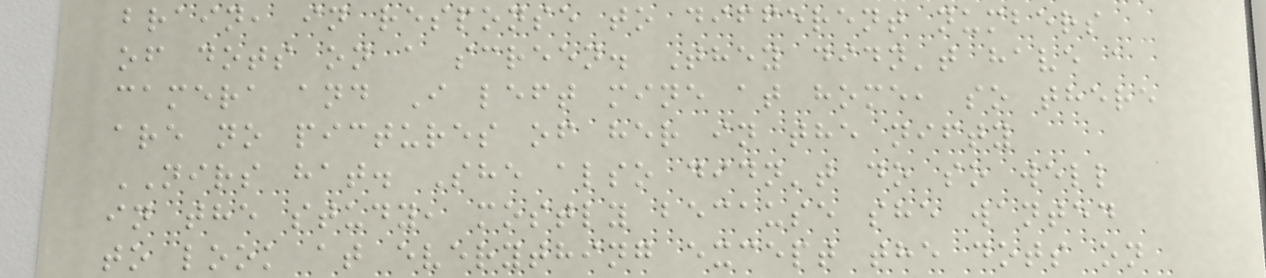brain, in response to different numbers
of dots on a screen. They didn't have a
camera and I left mine at home, so there
are no pictures of her in the nifty
NIRS hat. She also didn't do so well
in the study, mostly because she wanted
to look at everything except the dots on
